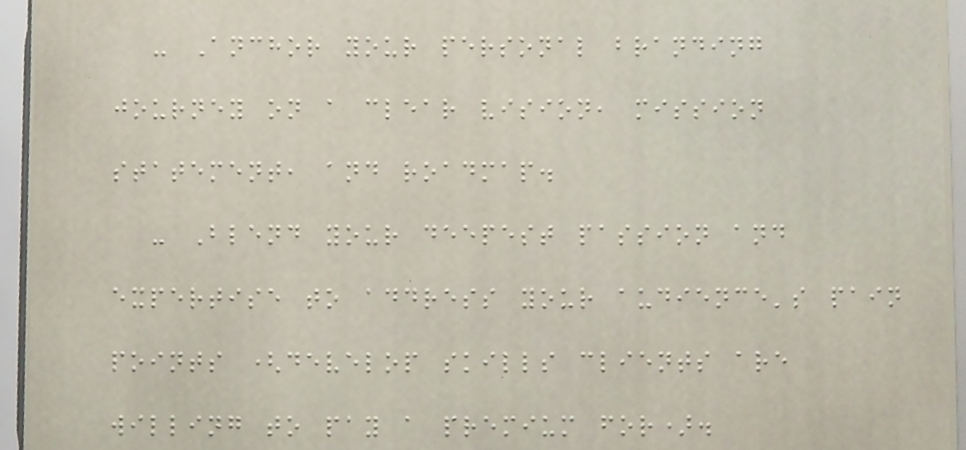- Anchor your personal branding
journey on a clear vision, mission
statement, and roadmap.
- Blend your deepest passion and
expertise to address your audience's pain
points (develop skills clients are
willing to pay a premium for).
